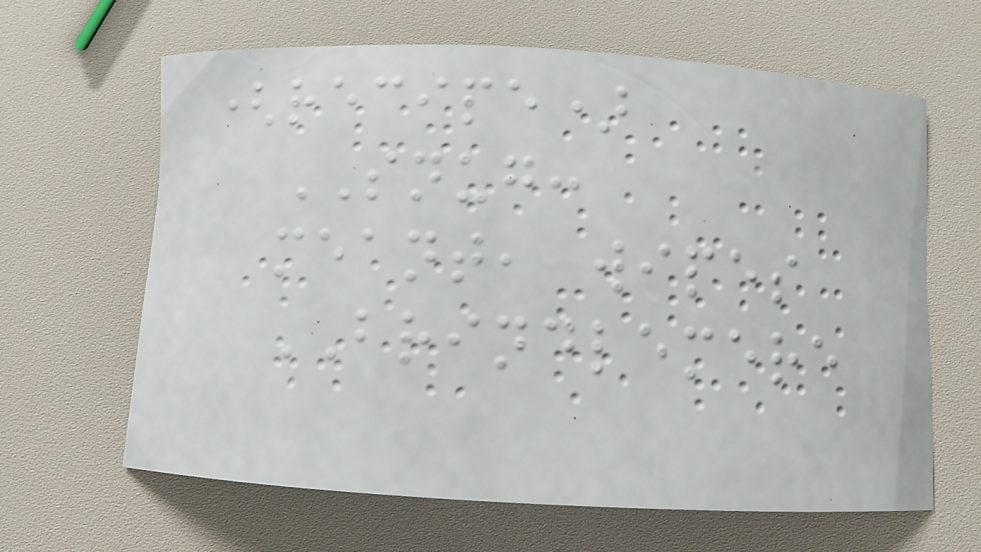(recipe)
SNUG:
meant, wipes
BRINDLEMERE
